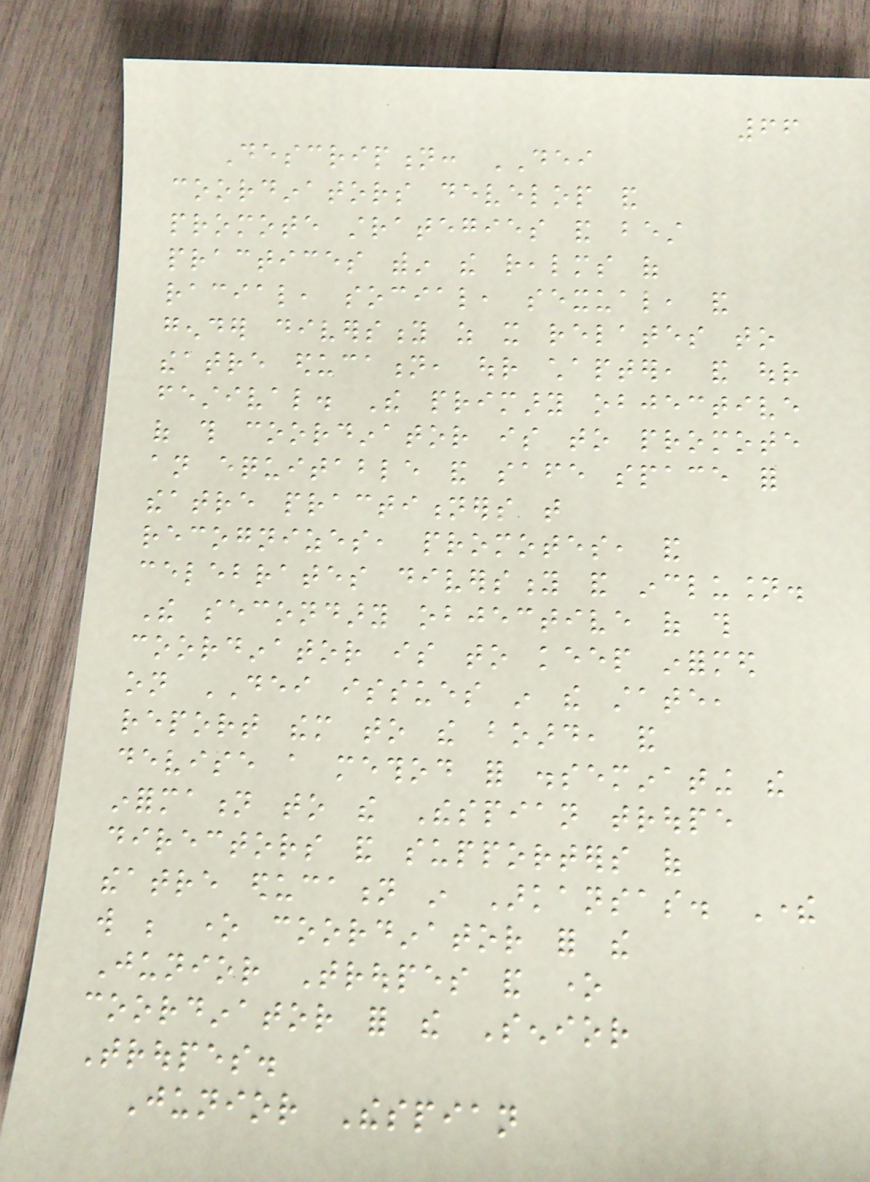66
Description: DEI
coordinators develop and
promote strategies and best
practices within the realms of
racial, social, sexual, and
gender diversity as it relates to
theatre education, our chapter, and our
festival. The primary objective
of this coordinator is to promote
an equitable and safe space for
theatre practitioners that
recognizes, promotes, and
celebrates diversity and inclusion.
The secondary objective of this
coordinator is to keep informed
on DEI issues in the state,
report them to the board, and
devise a method for disseminating the
information to the Thespian troupe
directors and supporters of
theatre education in Arkansas. There
will be one coordinator for the
Junior Troupes and one
coordinator for the Senior
Troupes.
Junior Thespian
